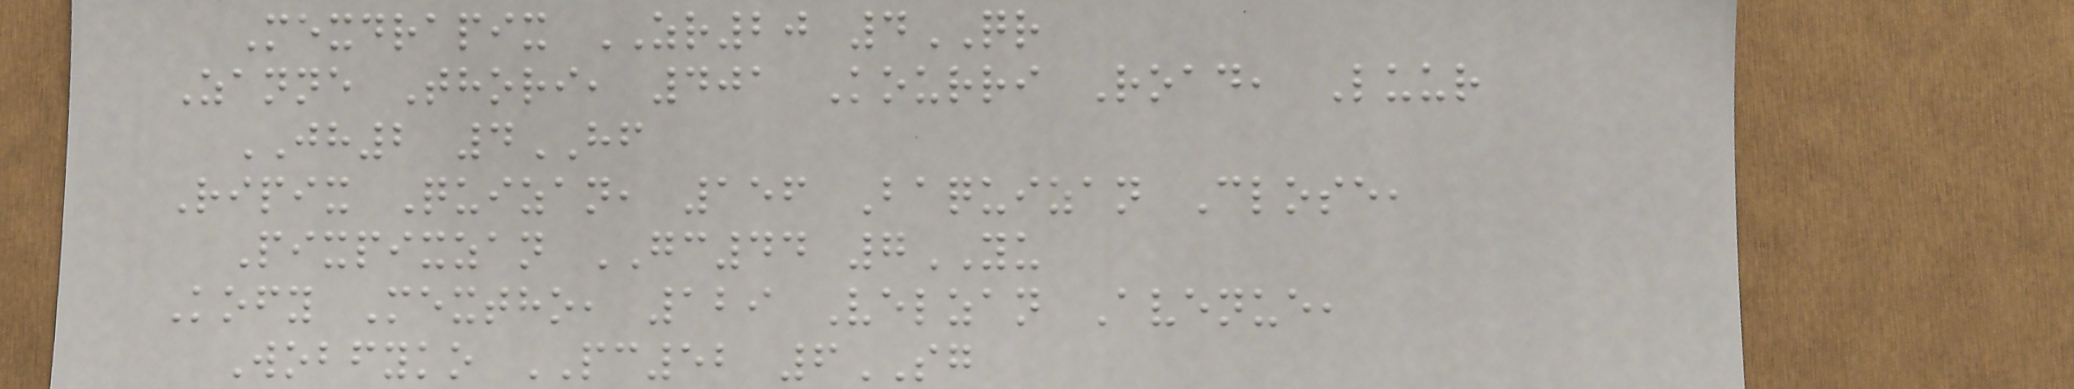Mexdrapix ZR20 4QR
Zanne Thori, 401 Kourri Road, Luur
JH2 4HF
Ripix Quizan, 156 Baquizan Close,
Pixpixzan GC44 7YU
Kofy Mextho, 129 Velzan Avenue,
Wobfyko PC52 6SG
